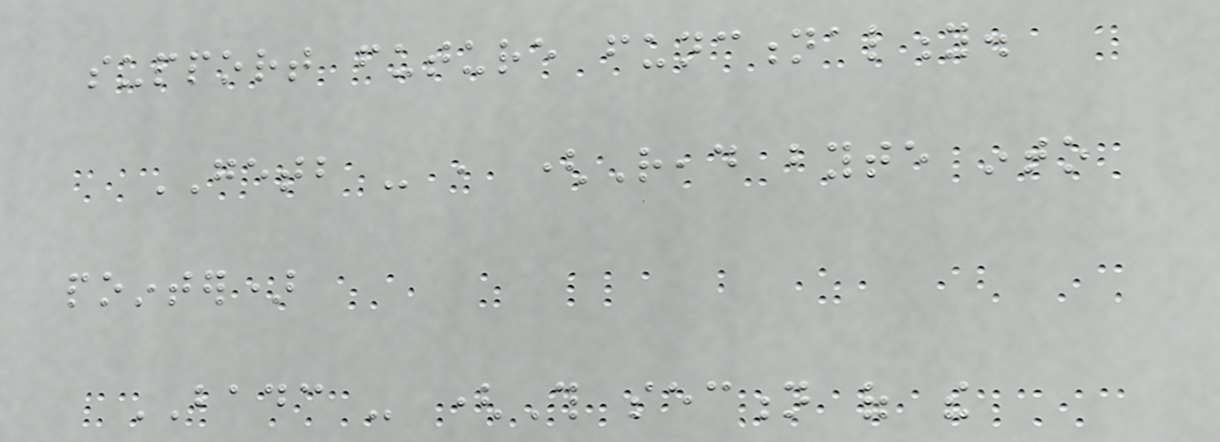support future functionality.
GETB - , (Read byte into
pointer)
BADC - (This section of the
